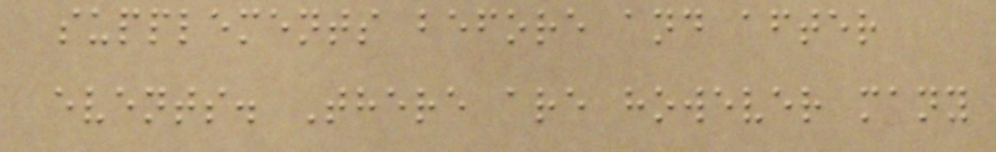supplements before and after
events. There are however many
